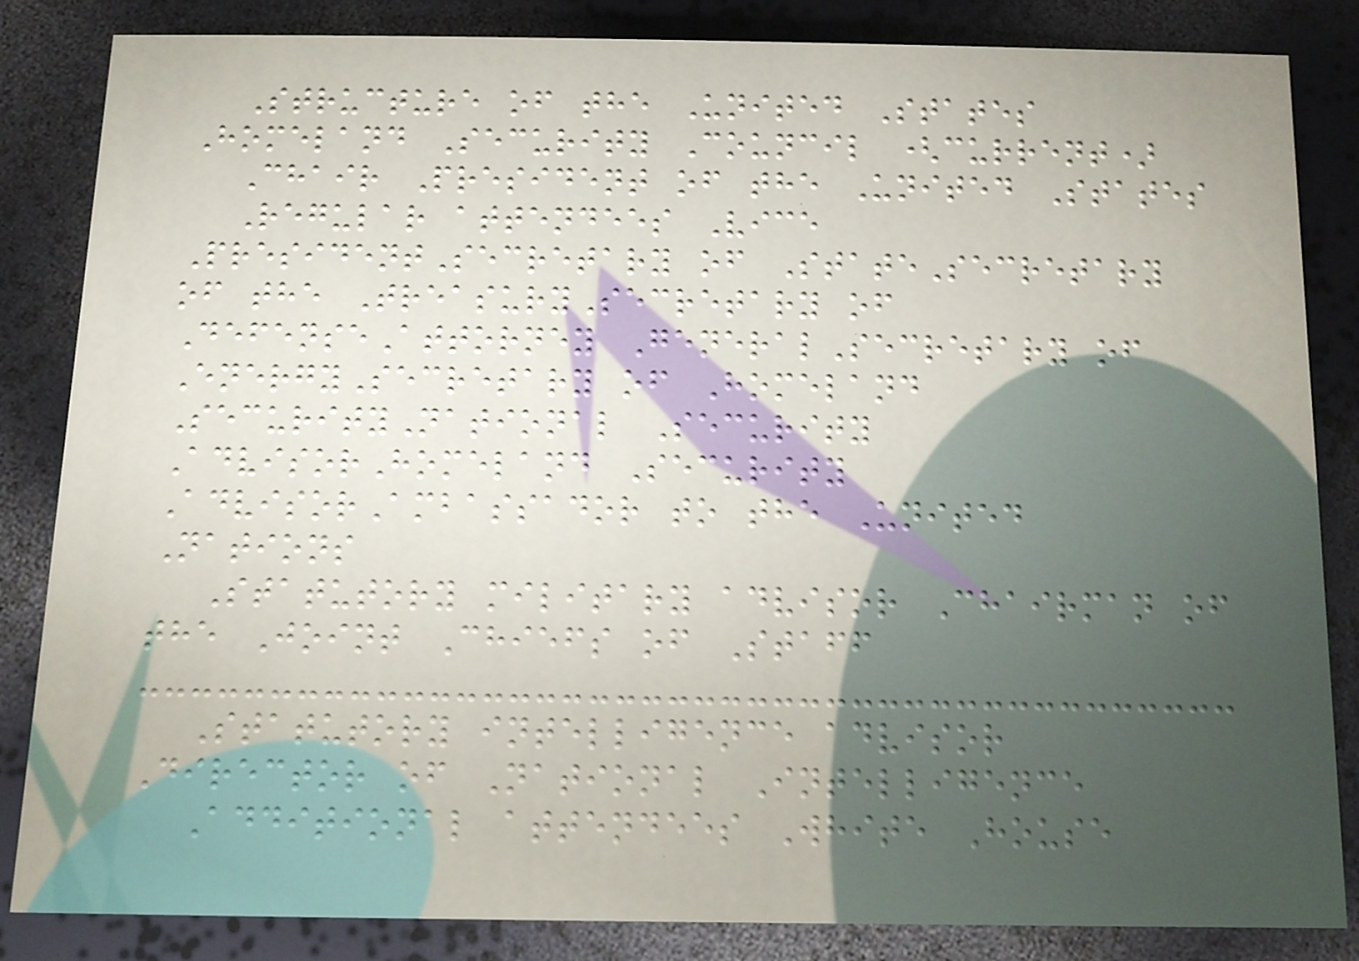Structure of the United States
Homeland Security Council (current)
Chair President of the United States
Regular attendees Vice
PresidentSecretary of StateSecretary
of the TreasurySecretary of
DefenseAttorney GeneralSecretary of
EnergySecretary of Homeland
SecurityNational Security
AdvisorHomeland Security
AdvisorAmbassador to the United
Nations
Statutory military advisor Chairman of
the Joint Chiefs of Staff
Statutory intelligence advisor
Director of National Intelligence
Additional attendees White House
